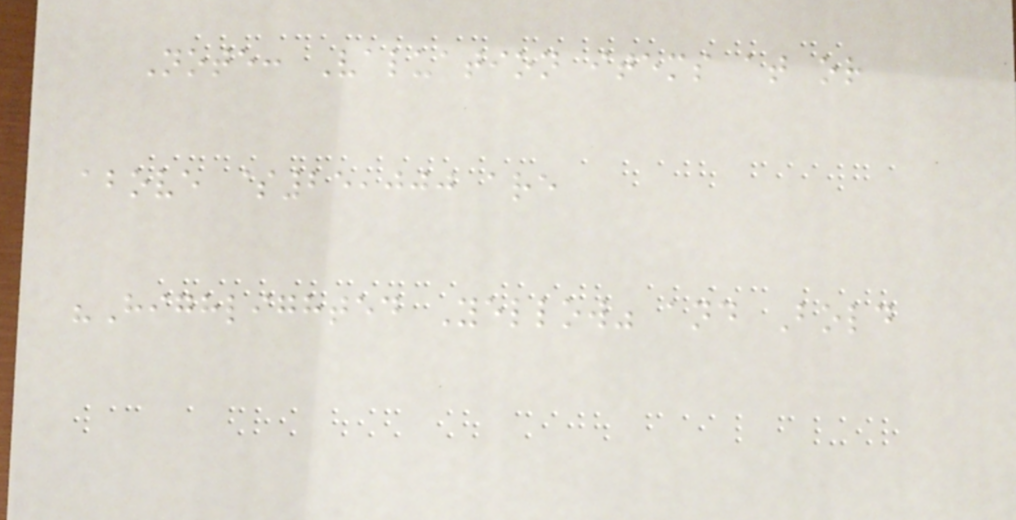Note: Valuation items at or
above $25,000 are
"Highlighted Yellow" and Bold
